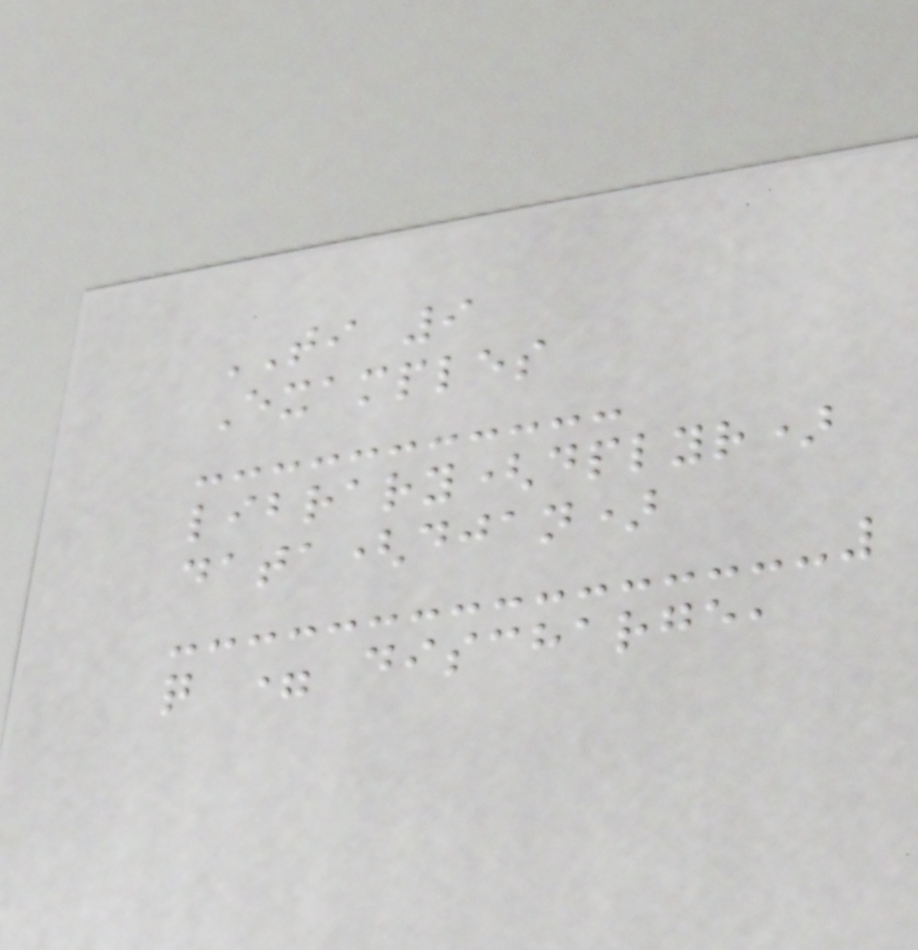TI 9
Examples
library(dplyr)
data(djan)
q = discharge,
